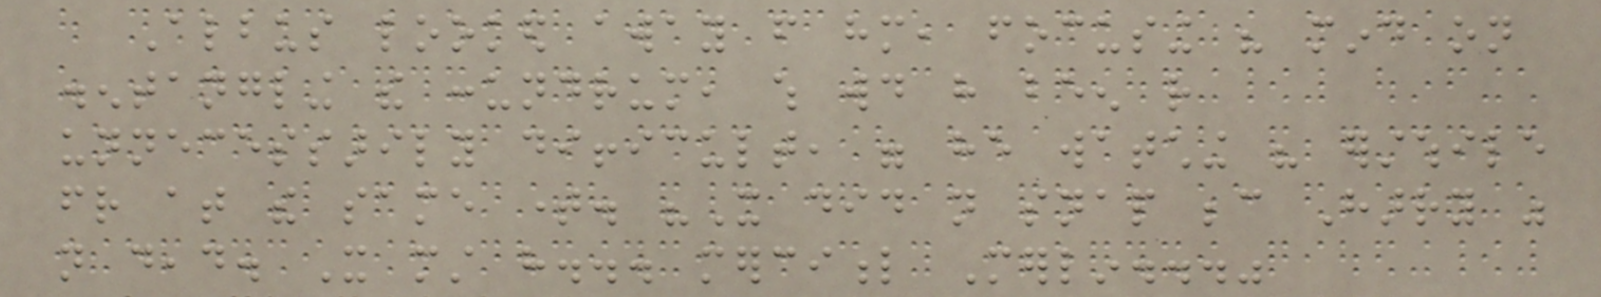Albus looked away from him, focusing his mind on
disentangling the conundrum, which would have been rather
unnecessarily difficult, were he watching his erstwhile
friend at the same time. "It did not snap because Harry was
not dead. It must have... merciful Merlin..."
